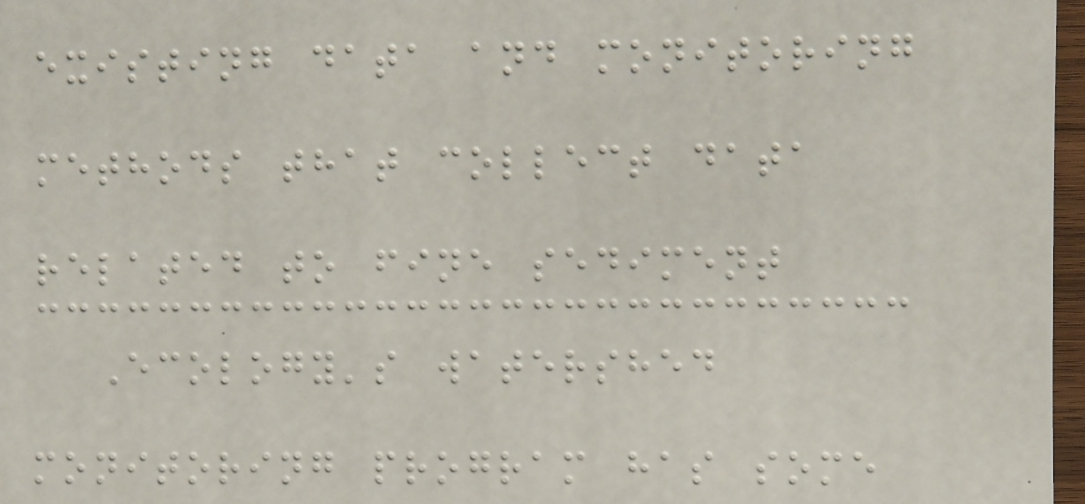existing data and monitoring
methods that collect data
related to fine sediment
Ecology's watershed
monitoring program has some
